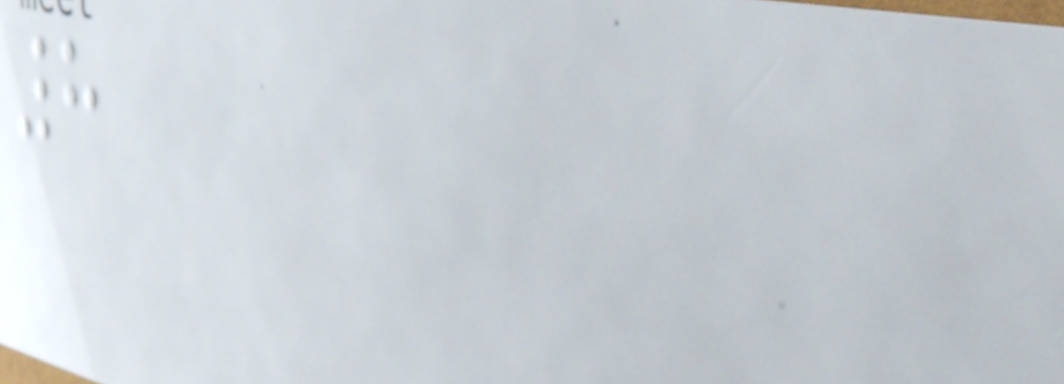8
